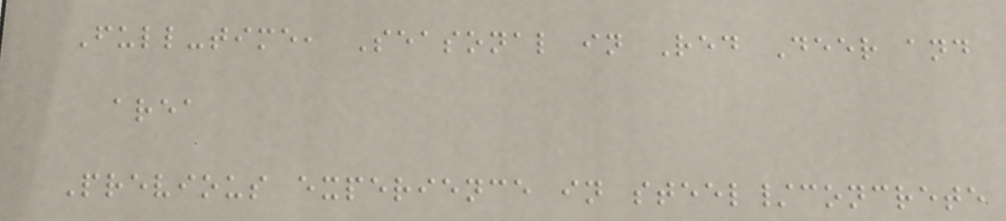Full-time, Seasonal in Red Deer and
area
Previous experience in steel/concrete
